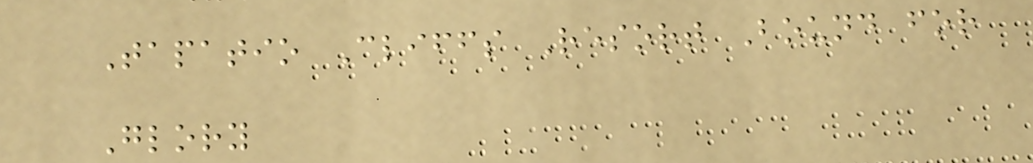Tapatio Cliffs Resort Bound for
Glory
